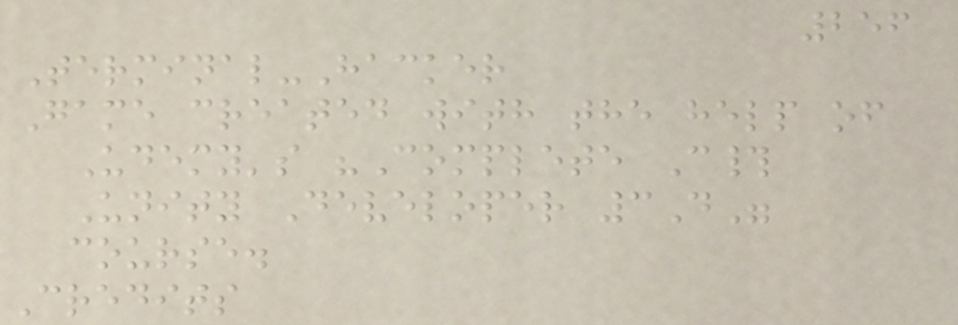256
Terminal-Hacker
Game created with the help of
Udemy's "Complete C#
Unity Developer 3D"
course.
Credits
